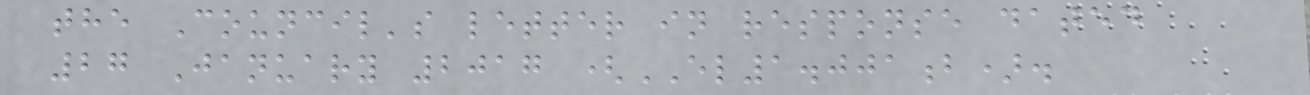the Council's letter in response dated
27 January 2017 (EL1.001b).
